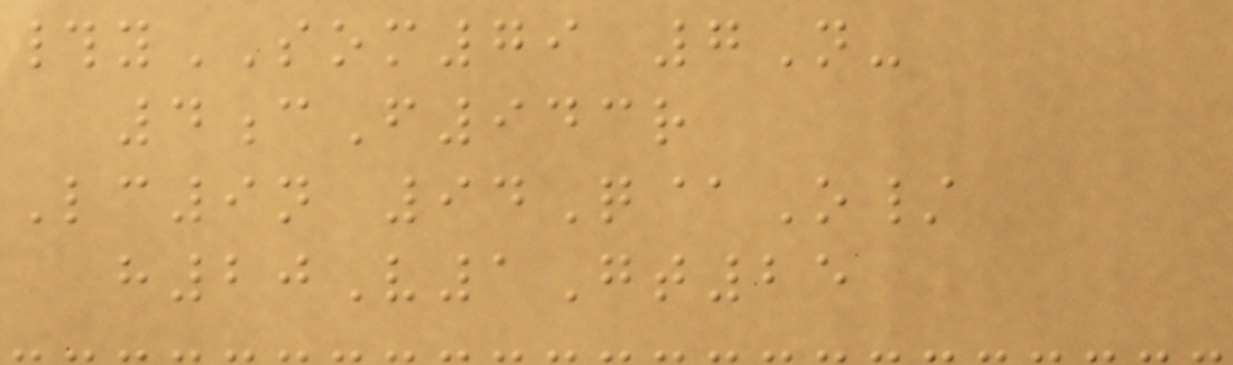#ySOM79 7N-
4cF943r
Lc9n 94Q@O/
h20V1Gt25
